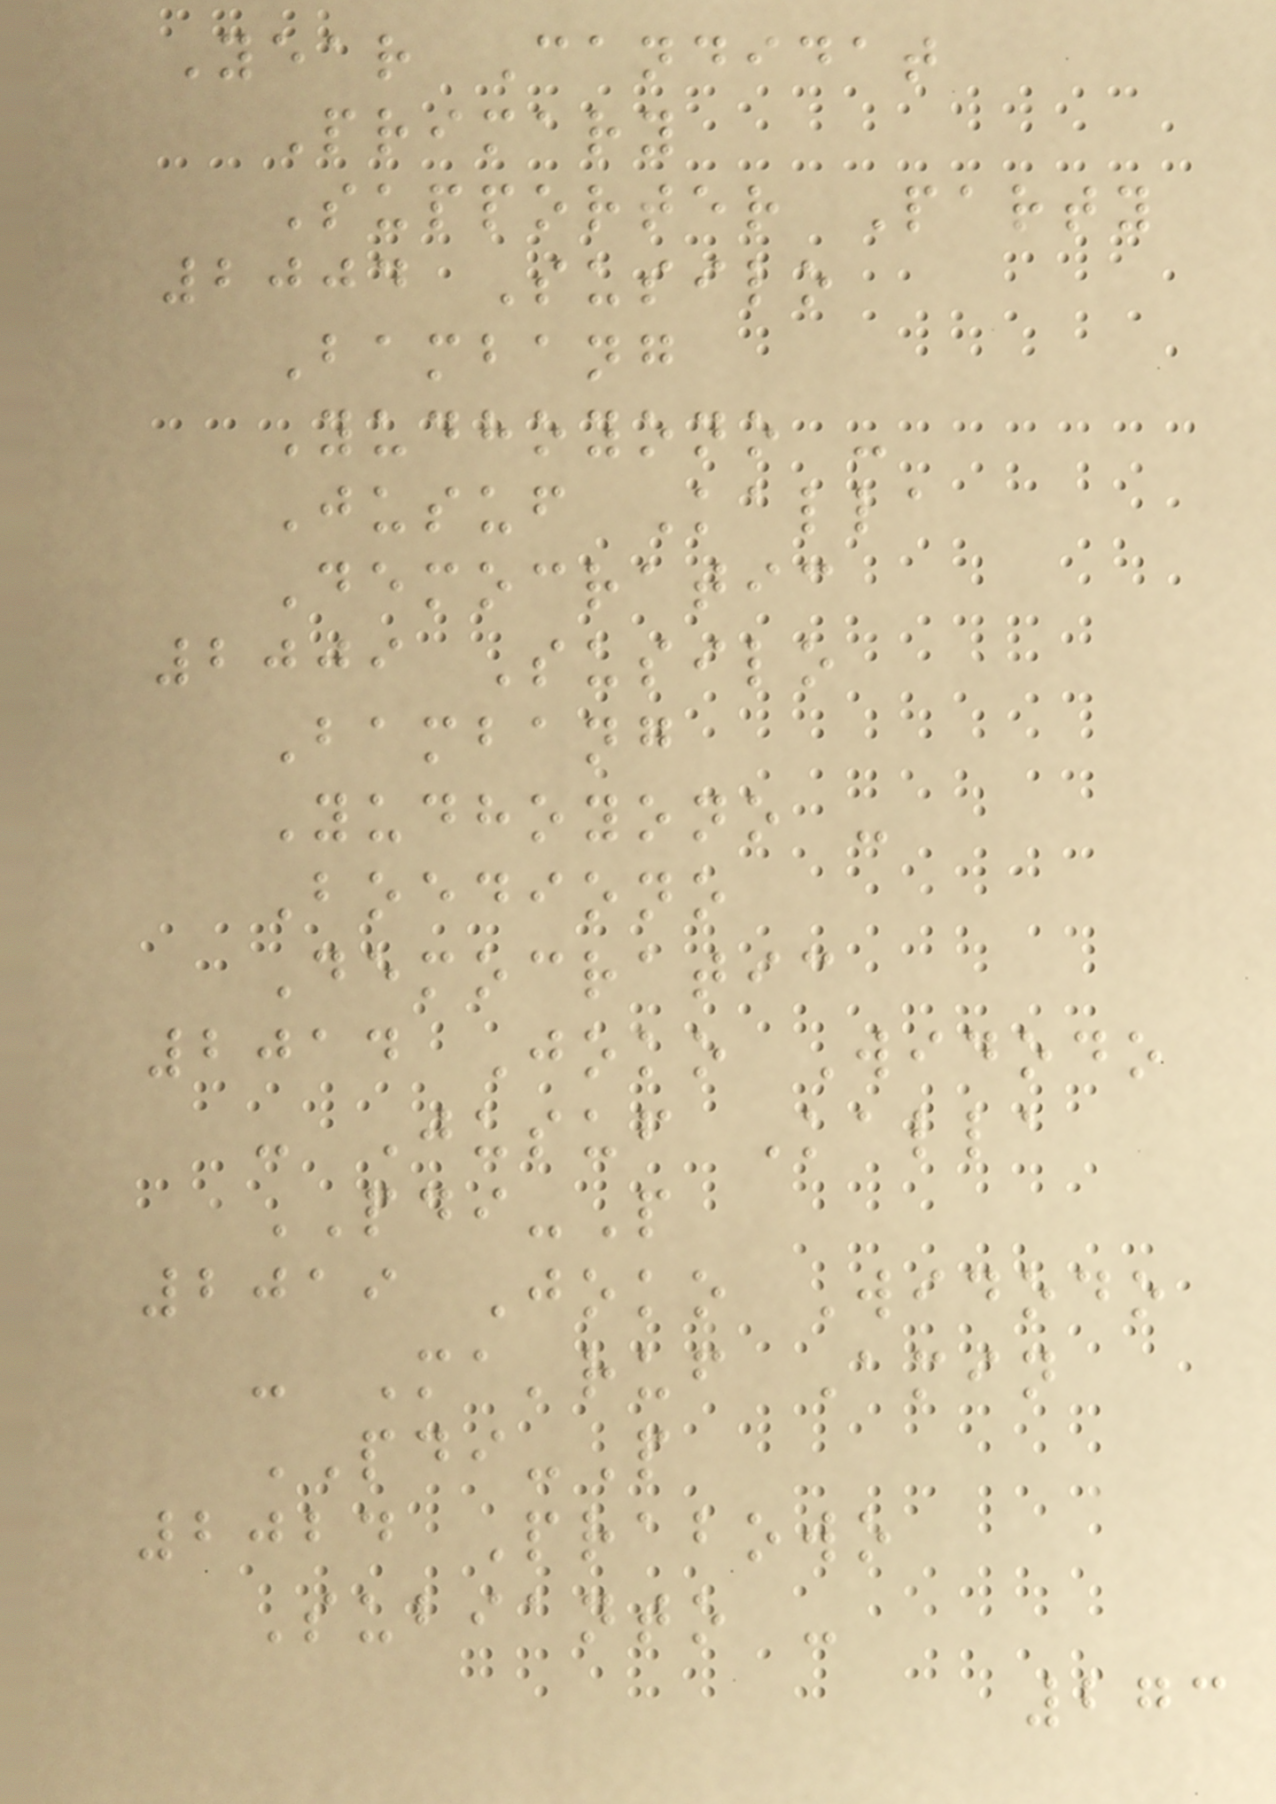Year Candidat
Primary
Supporter Party
2004 Susilo
Bambang
Yudhoyono -
Jusuf Kalla
Democratic
2009 Susilo
Bambang
Yudhoyono -
Boediono
Democratic
2014 Joko Widodo
- Jusuf Kalla
PDI-P
2019 Joko Widodo
- Ma'ruf Amin
PDI-P
2024 Prabowo
Subianto -
273
